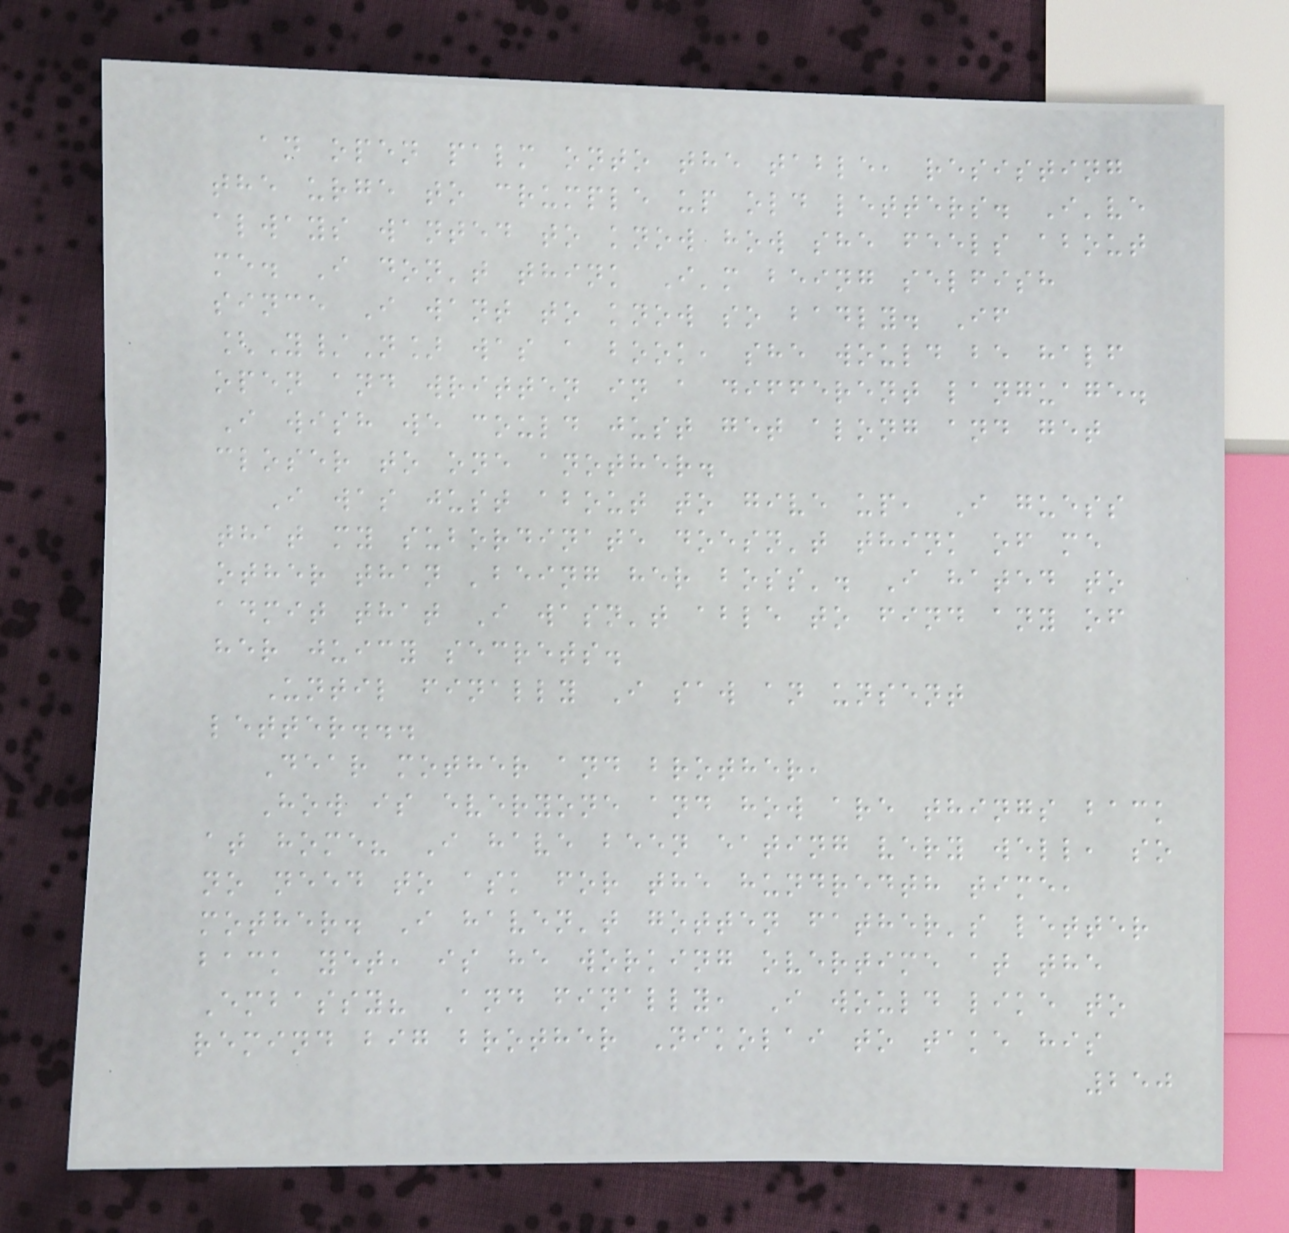an open palm onto the table, resisting
the urge to crumple up old letters. I've
always wanted to know how she feels about
me. I don't think I'm being selfish
since I want to know so badly. If
[Y/N] was a book, she would be half
open and written in a different language.
I wish we could just get along and get
closer to one another.
I was just about to give up, I guess
that my subordinate doesn't think of me
other than 'being her boss'. I hated to
admit that I wasn't able to find any of
her juicy secrets.
Until finally I saw an unsent
letter...
Dear mother and brother,
How is everyone and how are things back
at home? I have been eating very well, so
no need to ask for the hundredth time,
mother. I haven't gotten father's letter
back yet, is he working overtime at the
Embassy? And finally, I would like to
remind big brother Nikolai to take his
250
